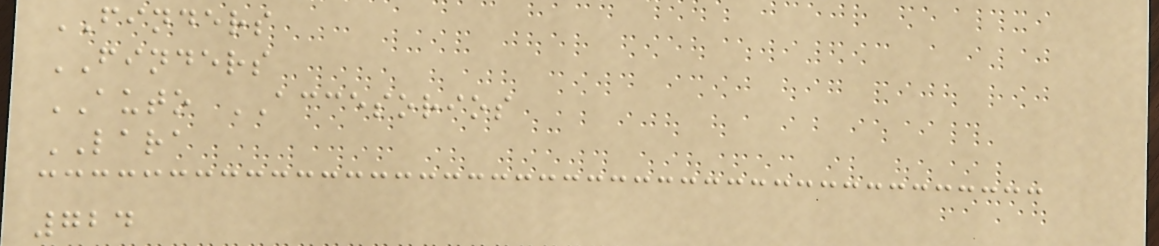FINDERS
FINDERS
AUTO ACCESORIOS
LARA
724
